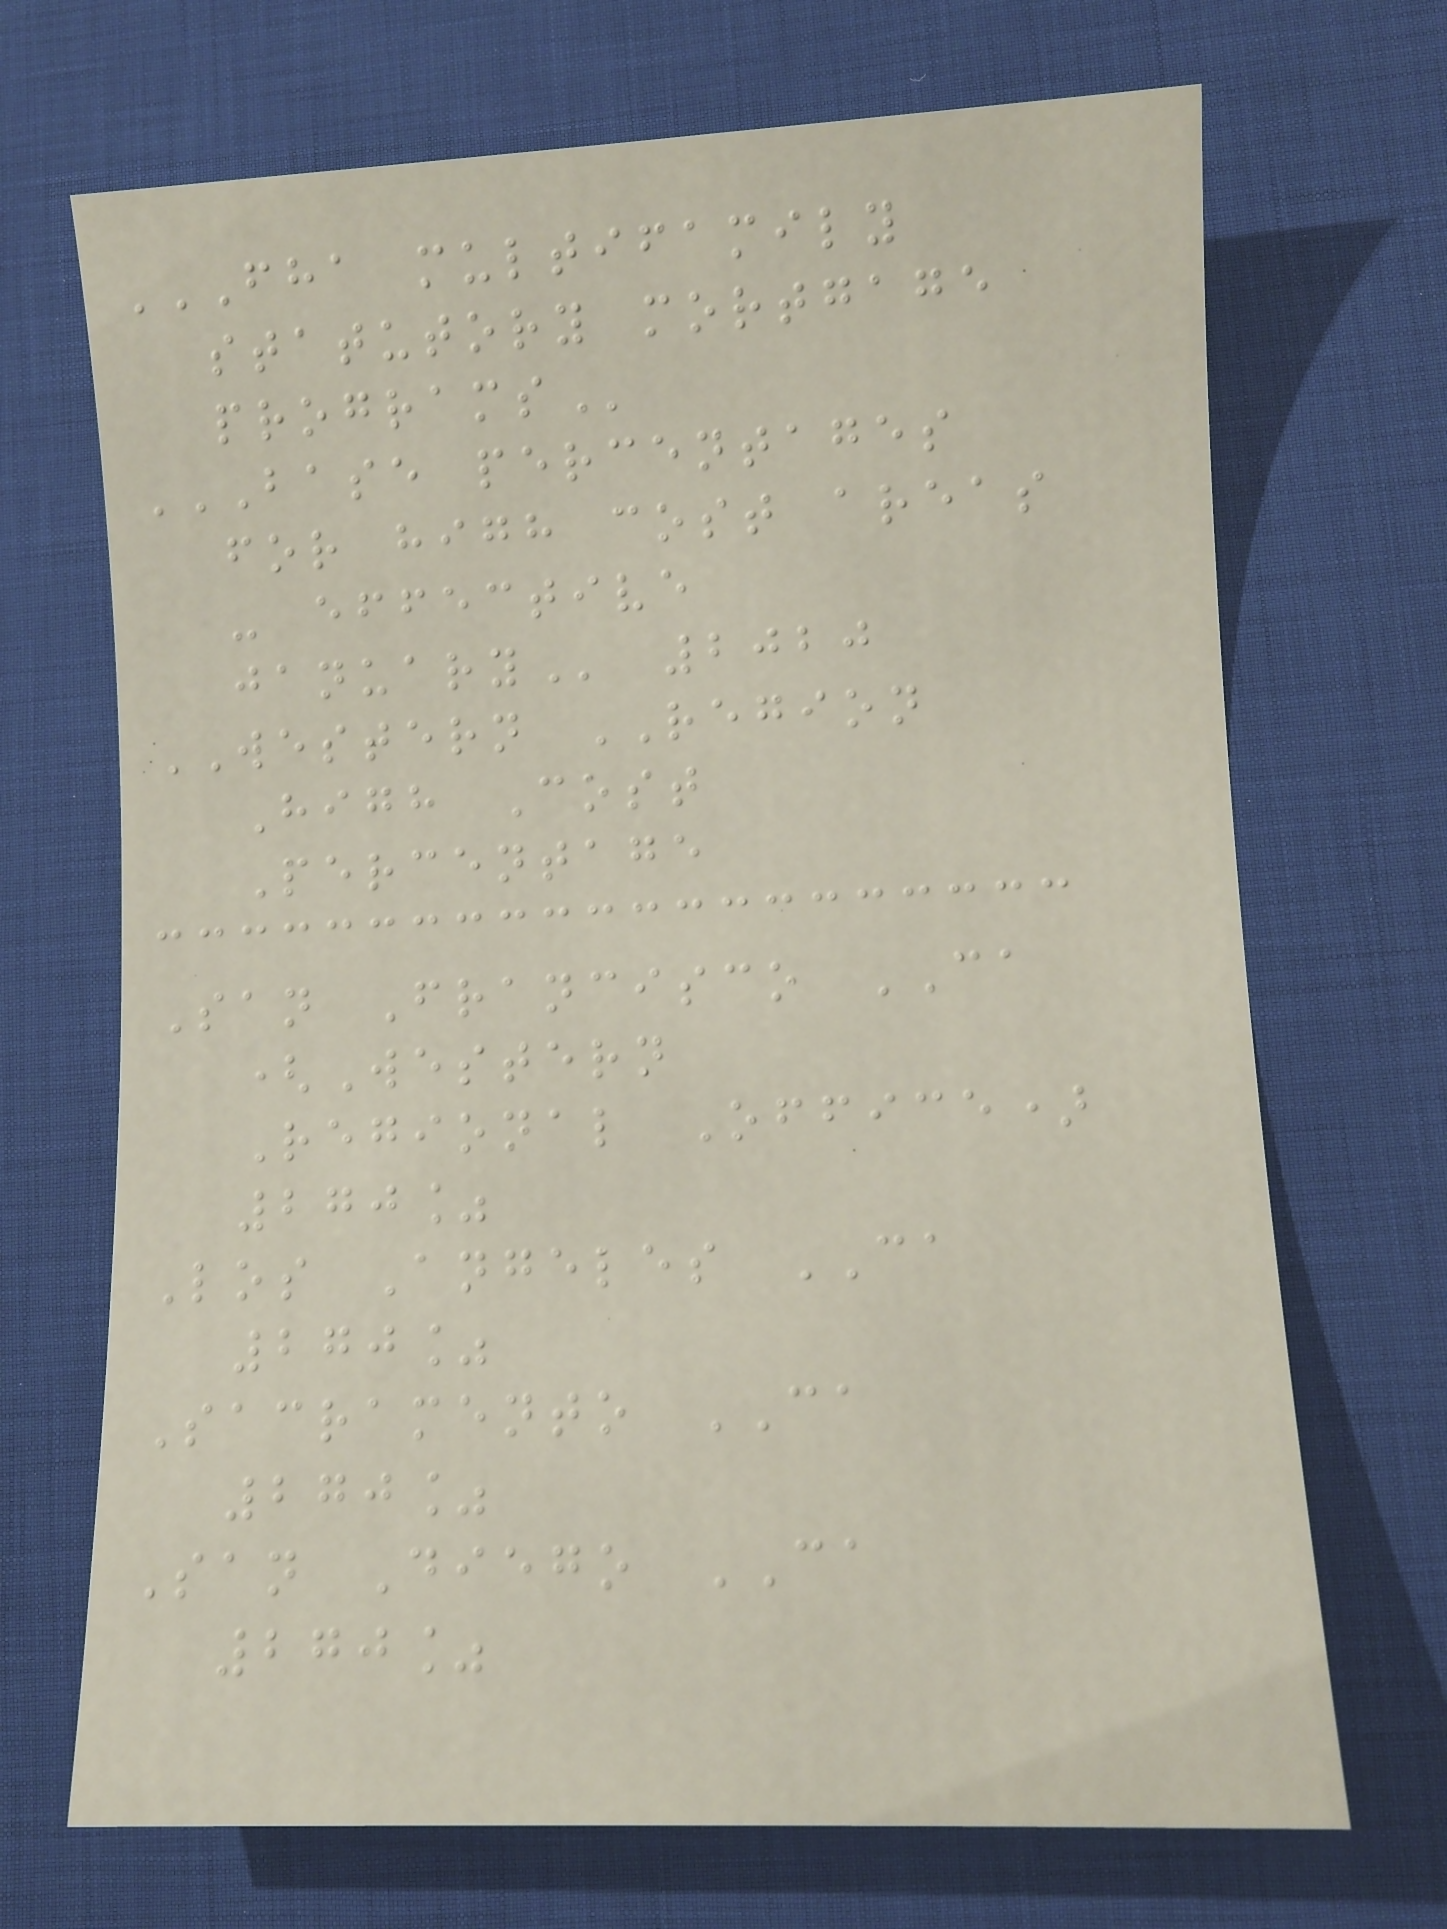FHA MULTIFAMILY
STATUTORY MORTGAGE
PROGRAMS
BASE PERCENTAGES
FOR HIGH COST AREAS
- EFFECTIVE
JANUARY 2020
WESTERN REGION
High Cost
Percentage
San Francisco CA
(Western
Regional Office)
270%
Los Angeles CA
270%
Sacramento CA
270%
San Diego CA
270%
